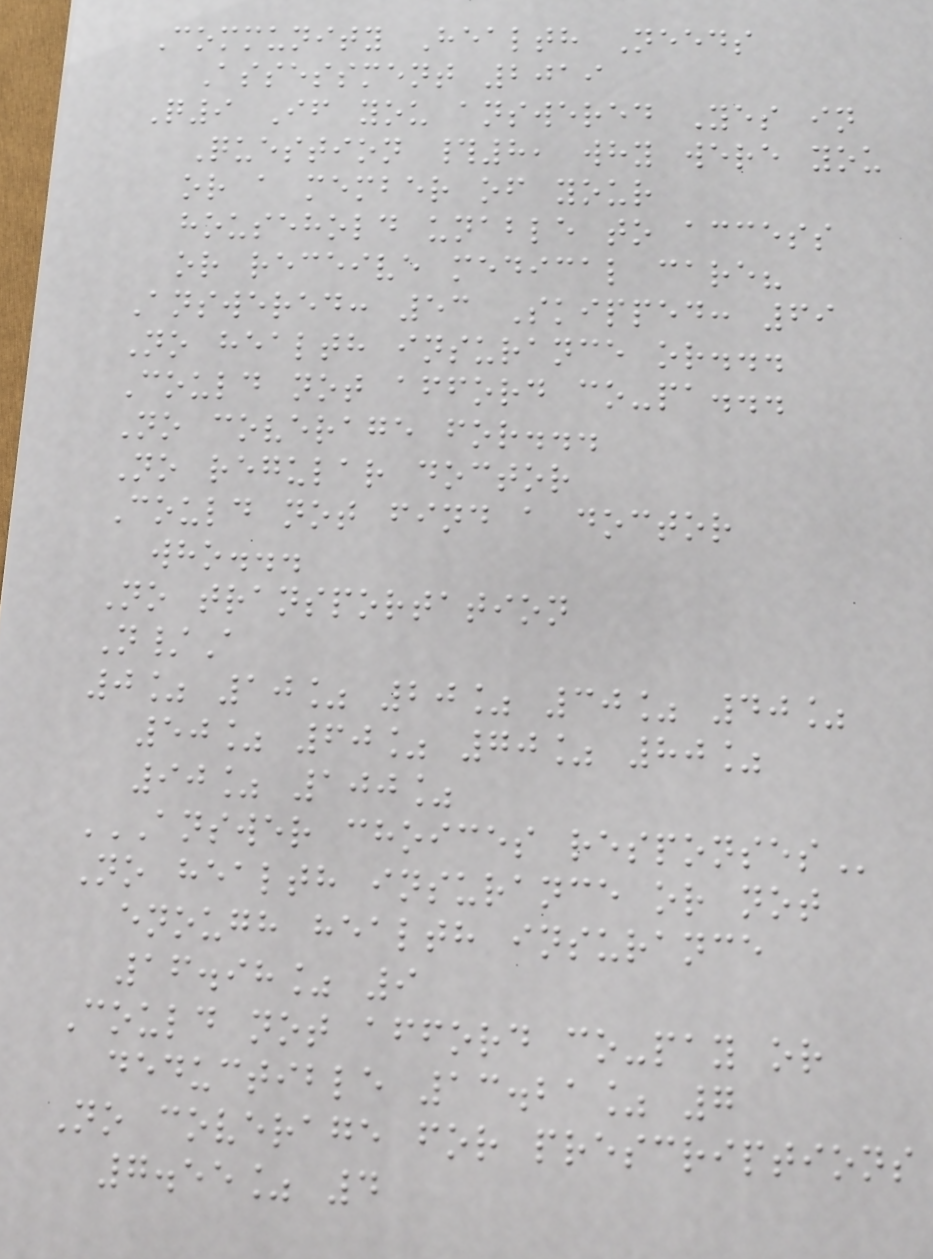Community Health Needs
Assessment 2019
Q9 If you answered Yes in
Question #8, why were you
or a member of your
household unable to access
or receive medical care?
Answered: 53 Skipped: 69
No health insurance or...
Could not afford co-pa...
No coverage for...
No regular doctor
Could not find a doctor
who...
No transportation
N/A
0% 10% 20% 30% 40%
50% 60% 70% 80%
90% 100%
ANSWER CHOICES RESPONSES
No health insurance or not
enough health insurance
16.98% 9
Could not afford co-pay or
deductible 13.21% 7
No coverage for prescriptions
7.55% 4
